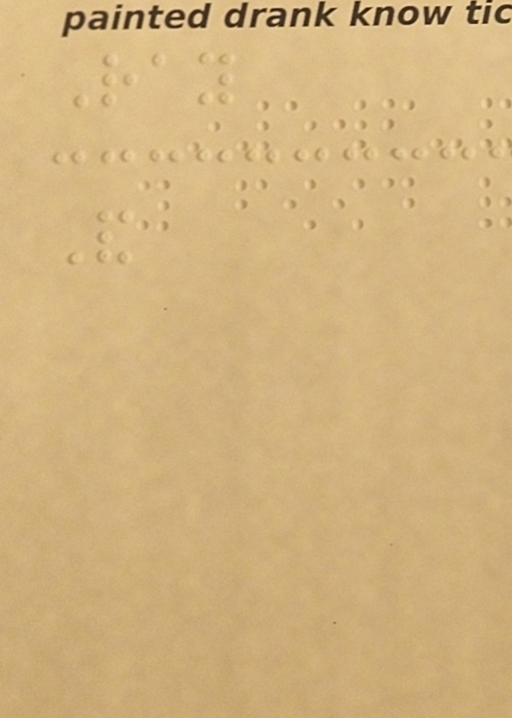Ray
And
